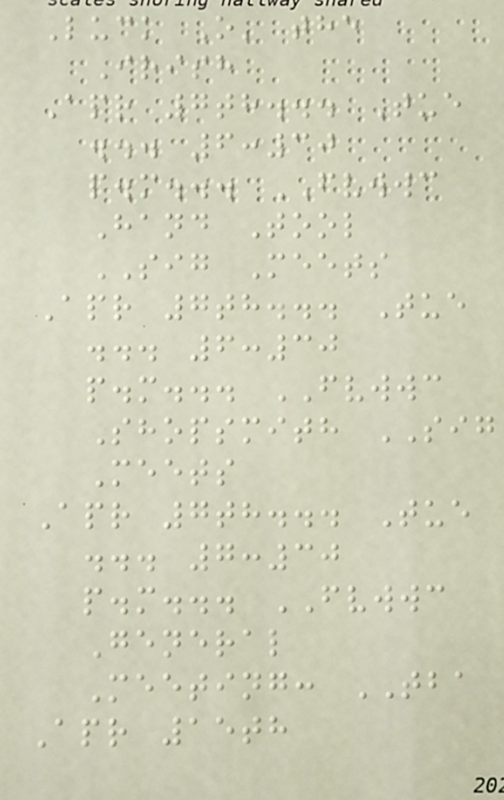Luck O' the
Irish
Apr 7th... Tue
... 6:30
p.m... FVWWC
Hand Tool
SIG Meets
Apr 7th... Tue
... 6:30
p.m... FVWWC
Shopsmith SIG
Meets
Apr 7th... Tue
... 7:30
p.m... FVWWC
General
Meeting: TBA
Apr 15th
